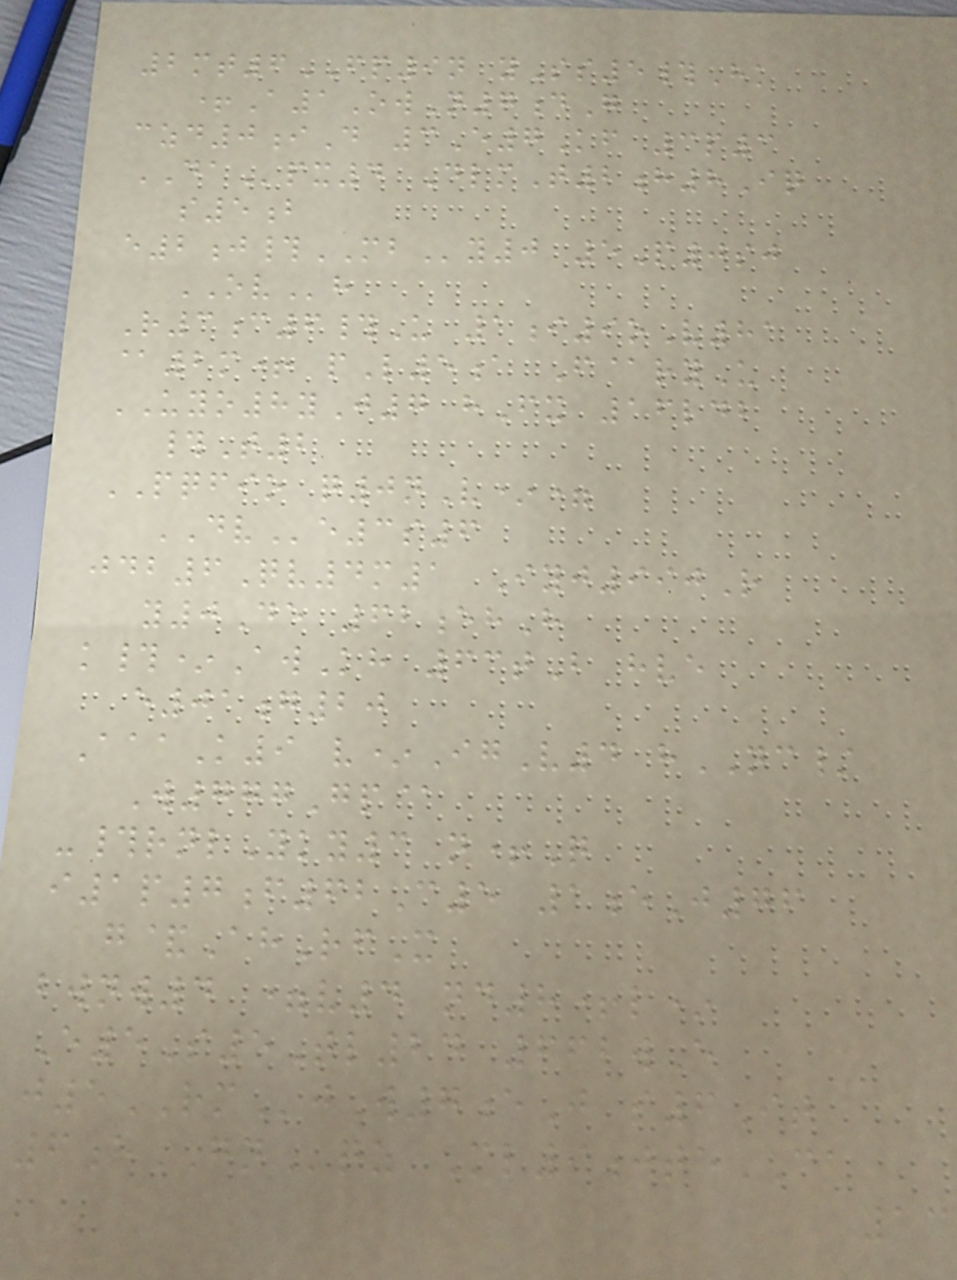2mt6FP9n ySs5#Hk
+A1OwN7dG
czd0iD 3E7Kf 3p3
DApx4 DlmT2h8Iq
s5b
e2j#MBy0 5P0sj
OVh
R3c6#U 1i9oV81
@2m+ pL5a F@ryU
UYO8yJ7 hFx 16ldb
#T2
PQFIO q0nV*=
DVe3s6
jdb6Qv4m1 Iyj990R
y0De 62ehH
k#*AwKh 63tB hve
e01g20
AaaK9 v*IgV4 hNC/
W777Gp@
-#rnlYky3 n+Q
i1p7f62C5 1eJ76
g&AhRfX
bwnw4 =v4 nd8+l*
E5S5Tl24 662wE
j5RMjW7eJ s6It
6hGNqz Ml9jteCA
13
